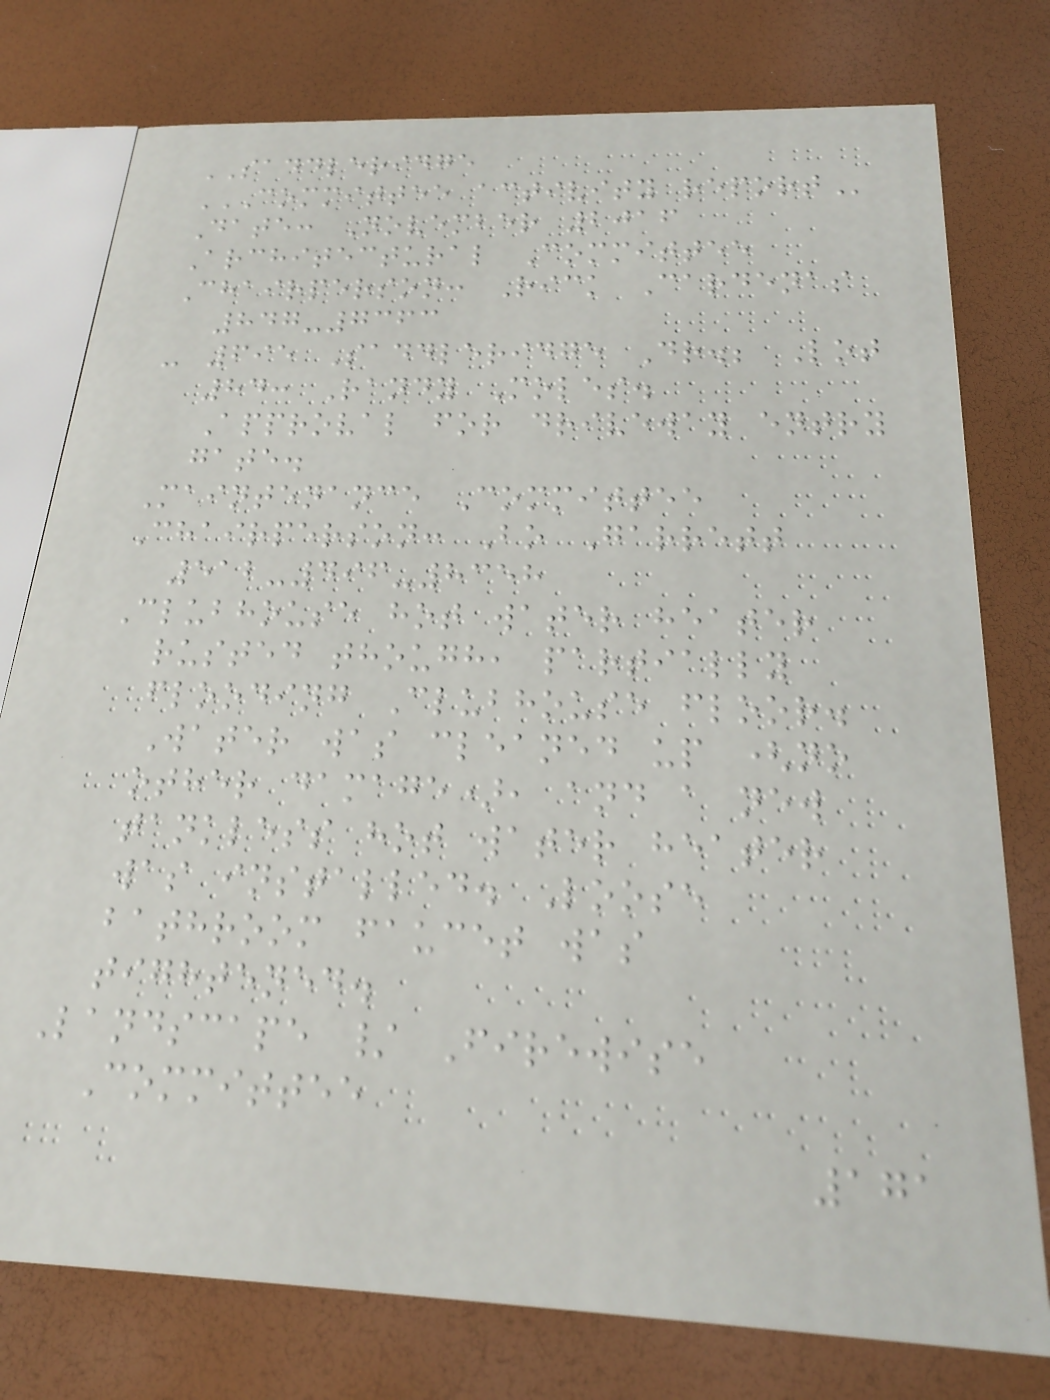SADDLERIDGE
COMMITTEE ACTIVITY REPORT
Date: November 2016
Architectural Committee
Chairperson: Rick Cardenas
847-7363
- 695 Saddleridge Dr.; Lot
84: Randy Moles.
Approval for driveway entry
gate.
Maintenance Committee
Chairperson: Bo Garrett
512-496-8358
Clubhouse hot water heater
rusted though, partially
flooding Clubhouse floor.
Water was cleaned up (no
other damage), and a new
tankless hot water heater
was installed. Loose
bathroom faucet was
tightened.
Landscape / Firewise
Committee
171
